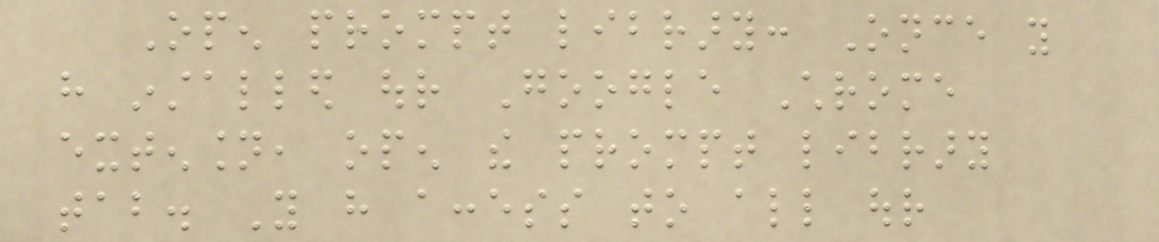Open prompt library: Once you
have installed our Google Chrome
extension, open the prompt library
tab. You have access to all our
